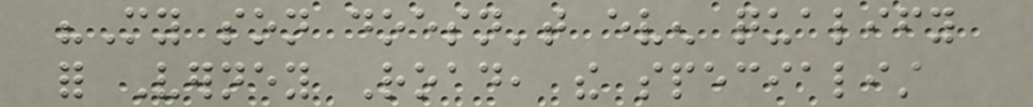"My son doesn't even qualify
for Verney Road, the specialist
